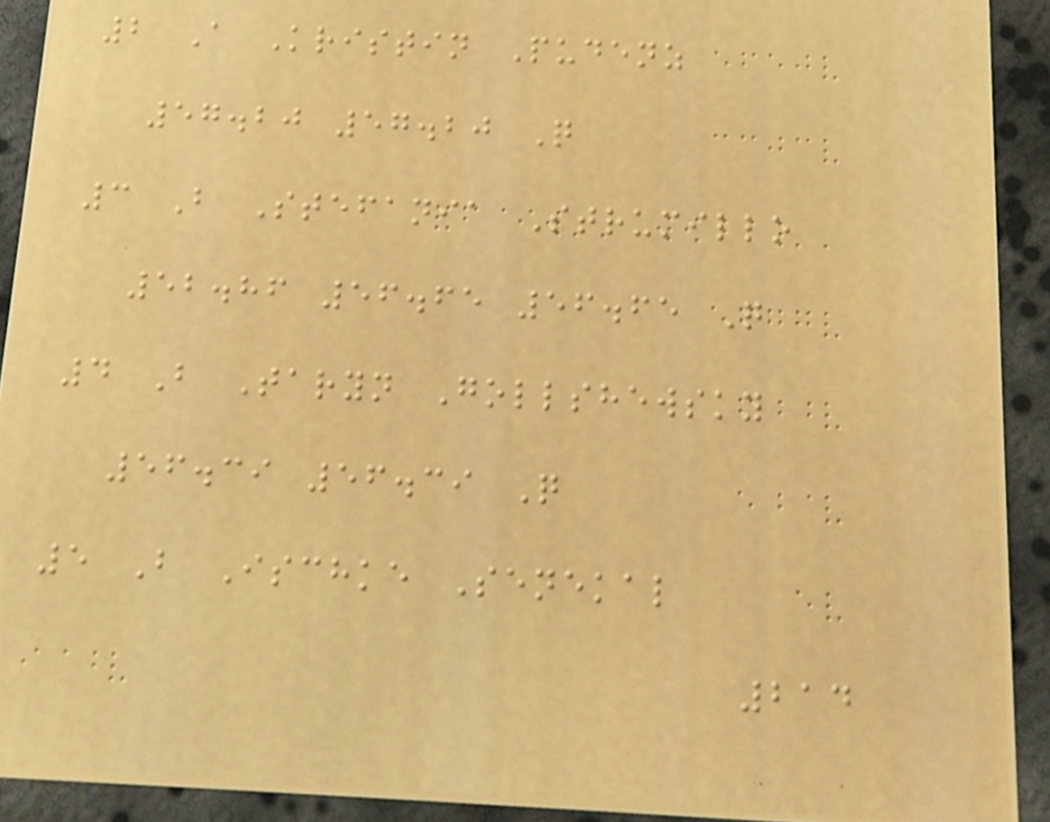2 A Kristin Pudenz
57.20 57.20 Q
3 B Stefania Strumillo
52.86 56.65 56.65 Q
4 B Taryn Gollshewsky
56.39 56.39 Q
5 B Ischke Senekal
214
